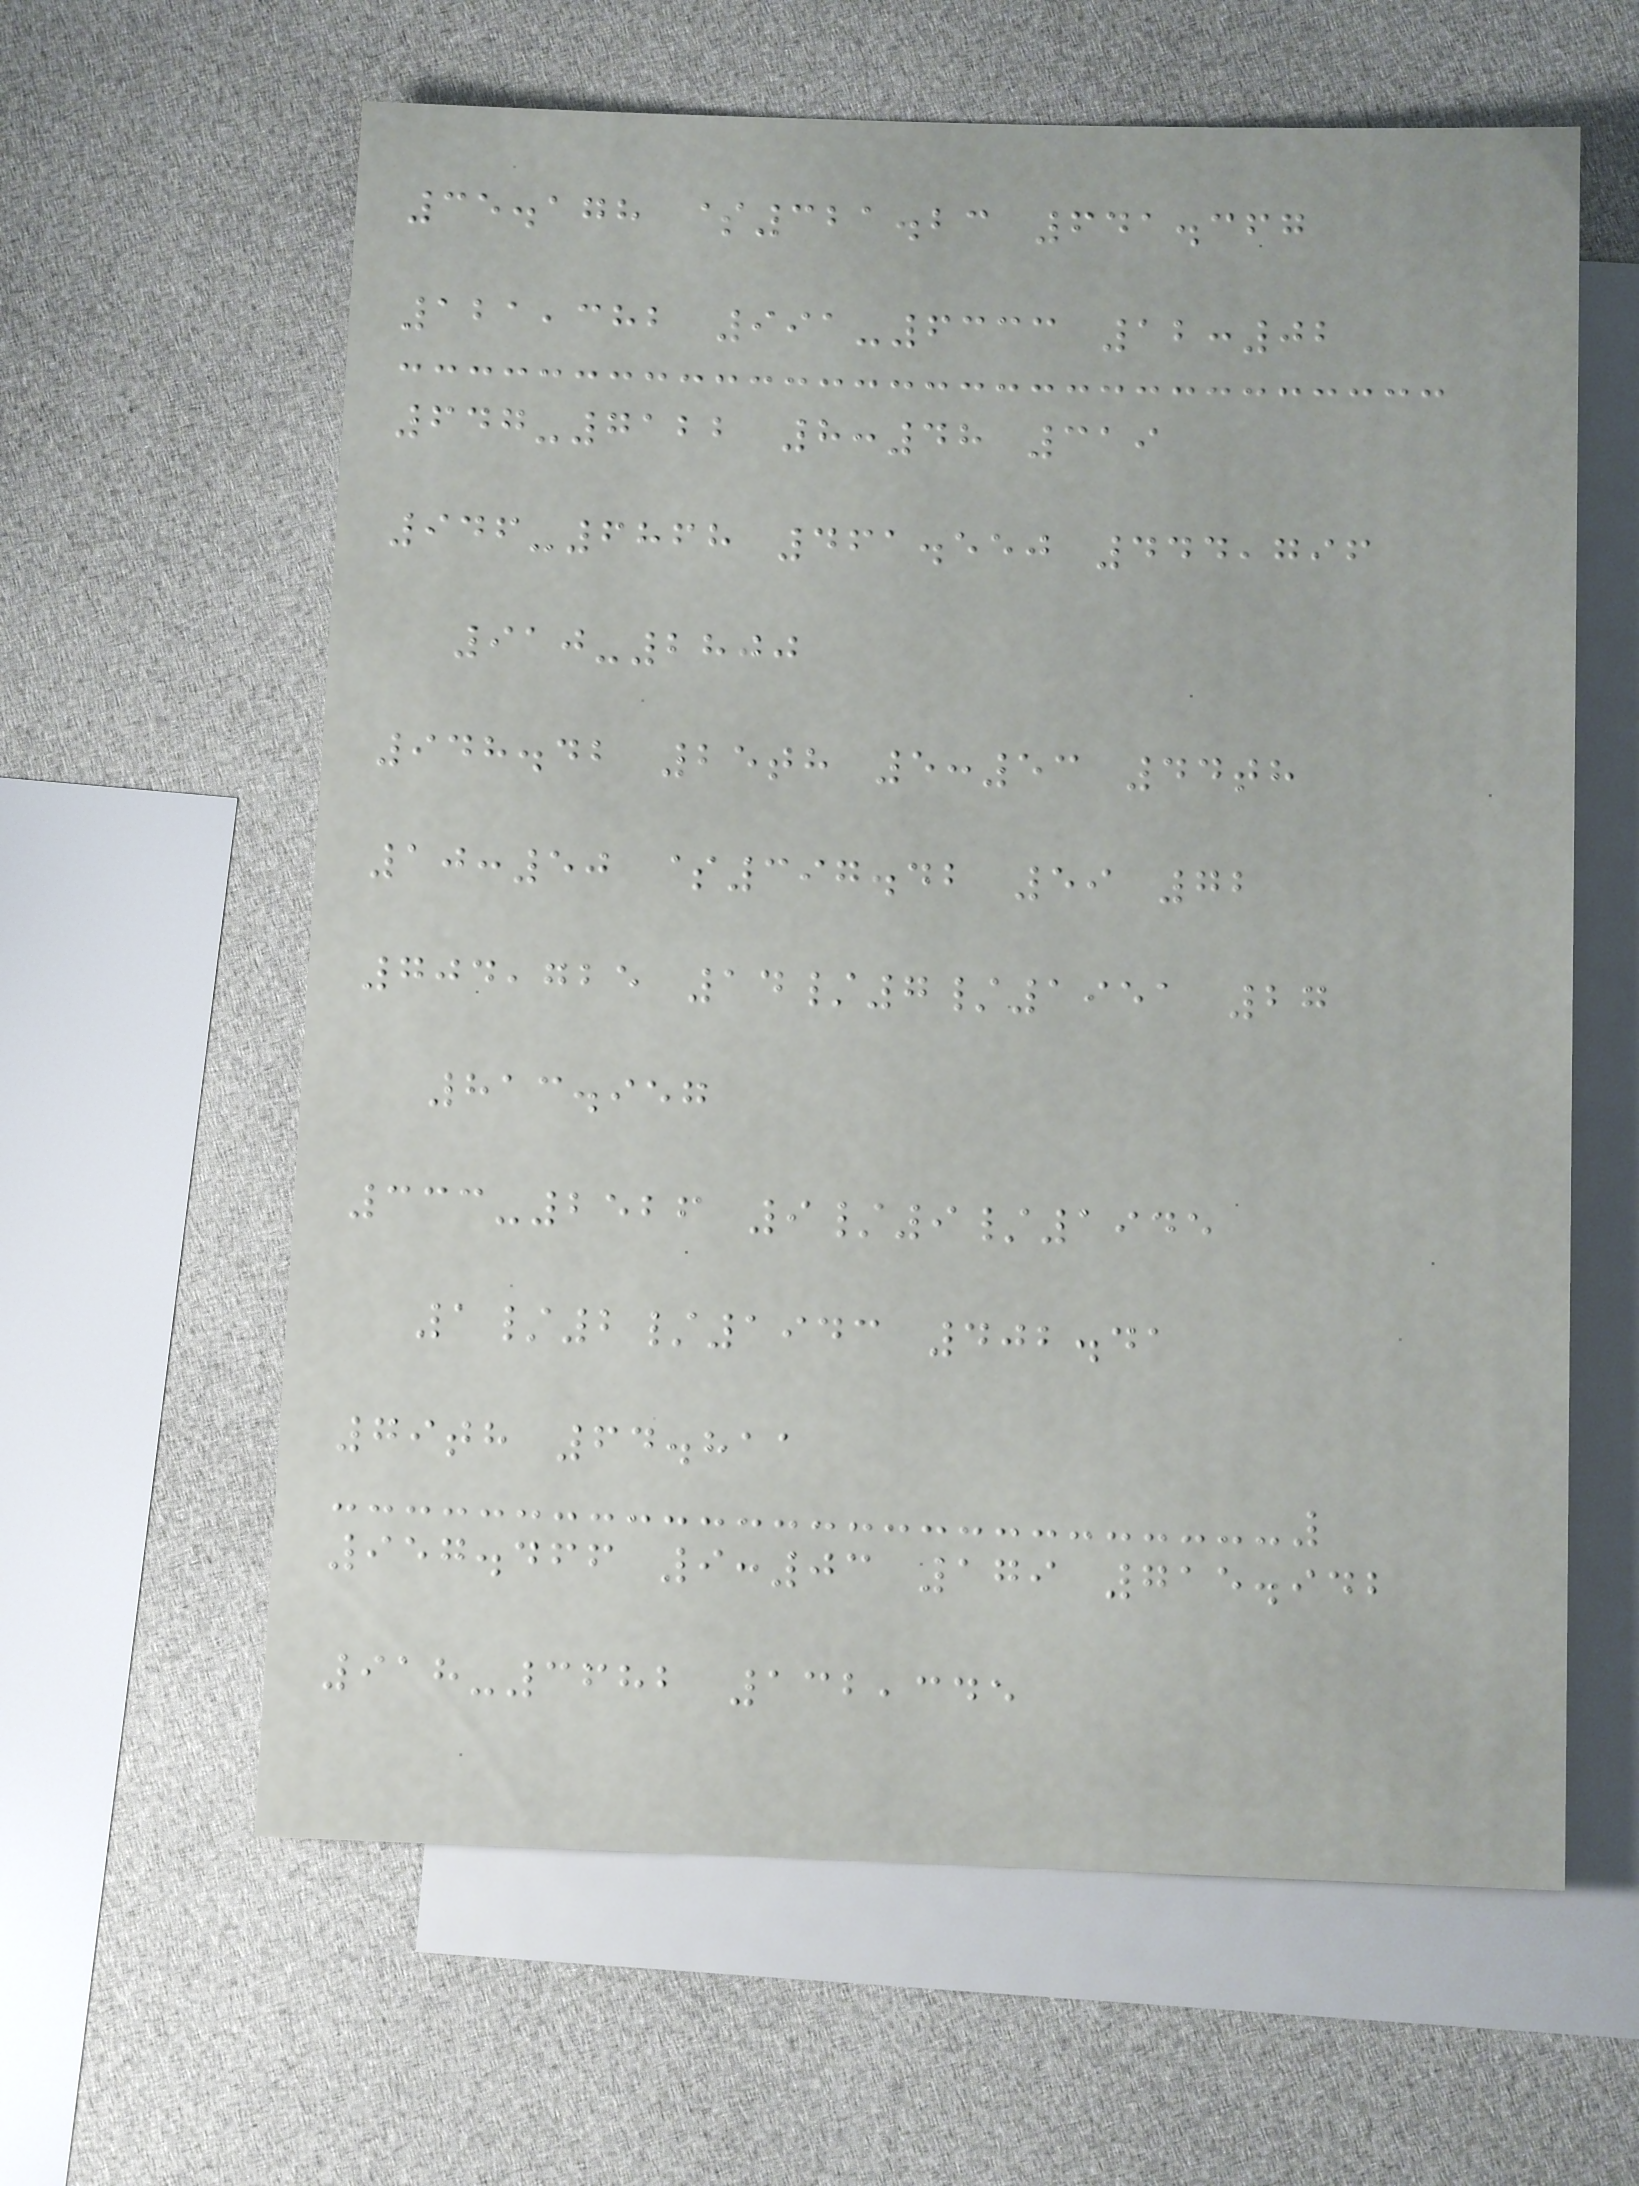35.178 $321.23 641.367
121,382 991-6333 12:02
647-7122 8:48 319
946-6868 461.550 444,796
910-2800
948.42 25th 5:53 44th
10:50 $397.42 59 72
704,725 14/7/1951 27
813.957
333-2526 9/9/1945
1/2/1943 402.41
79th 64.811
957.466 9:03 179 715.942
918-3682 132,345
